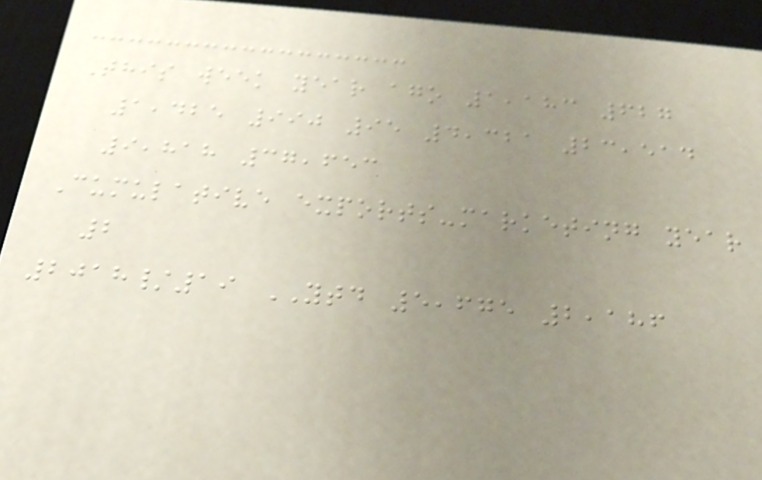This week year ago 1,183 627
1,425 990 95 4,321 23,514
9,818 37,653
Cumulative exports-marketing year
2
2018/19 YTD 5,675 2,186
